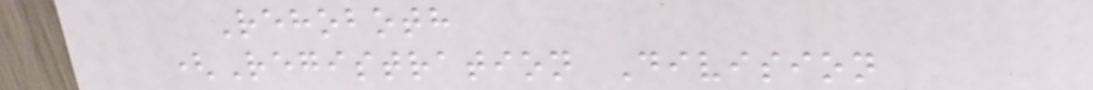Rehoboth
(Registration Division
